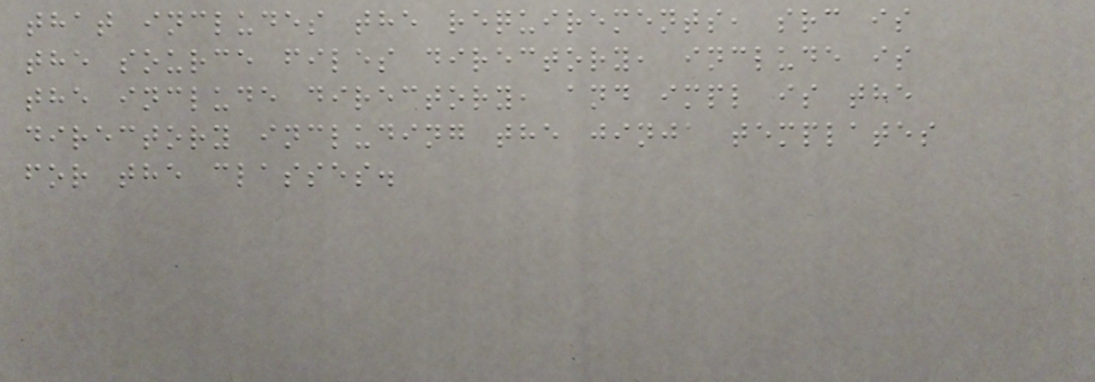that includes the requirements, src is
the source files directory, include is
the include directory, and impl is the
directory including the jinja templates
for the classes.
